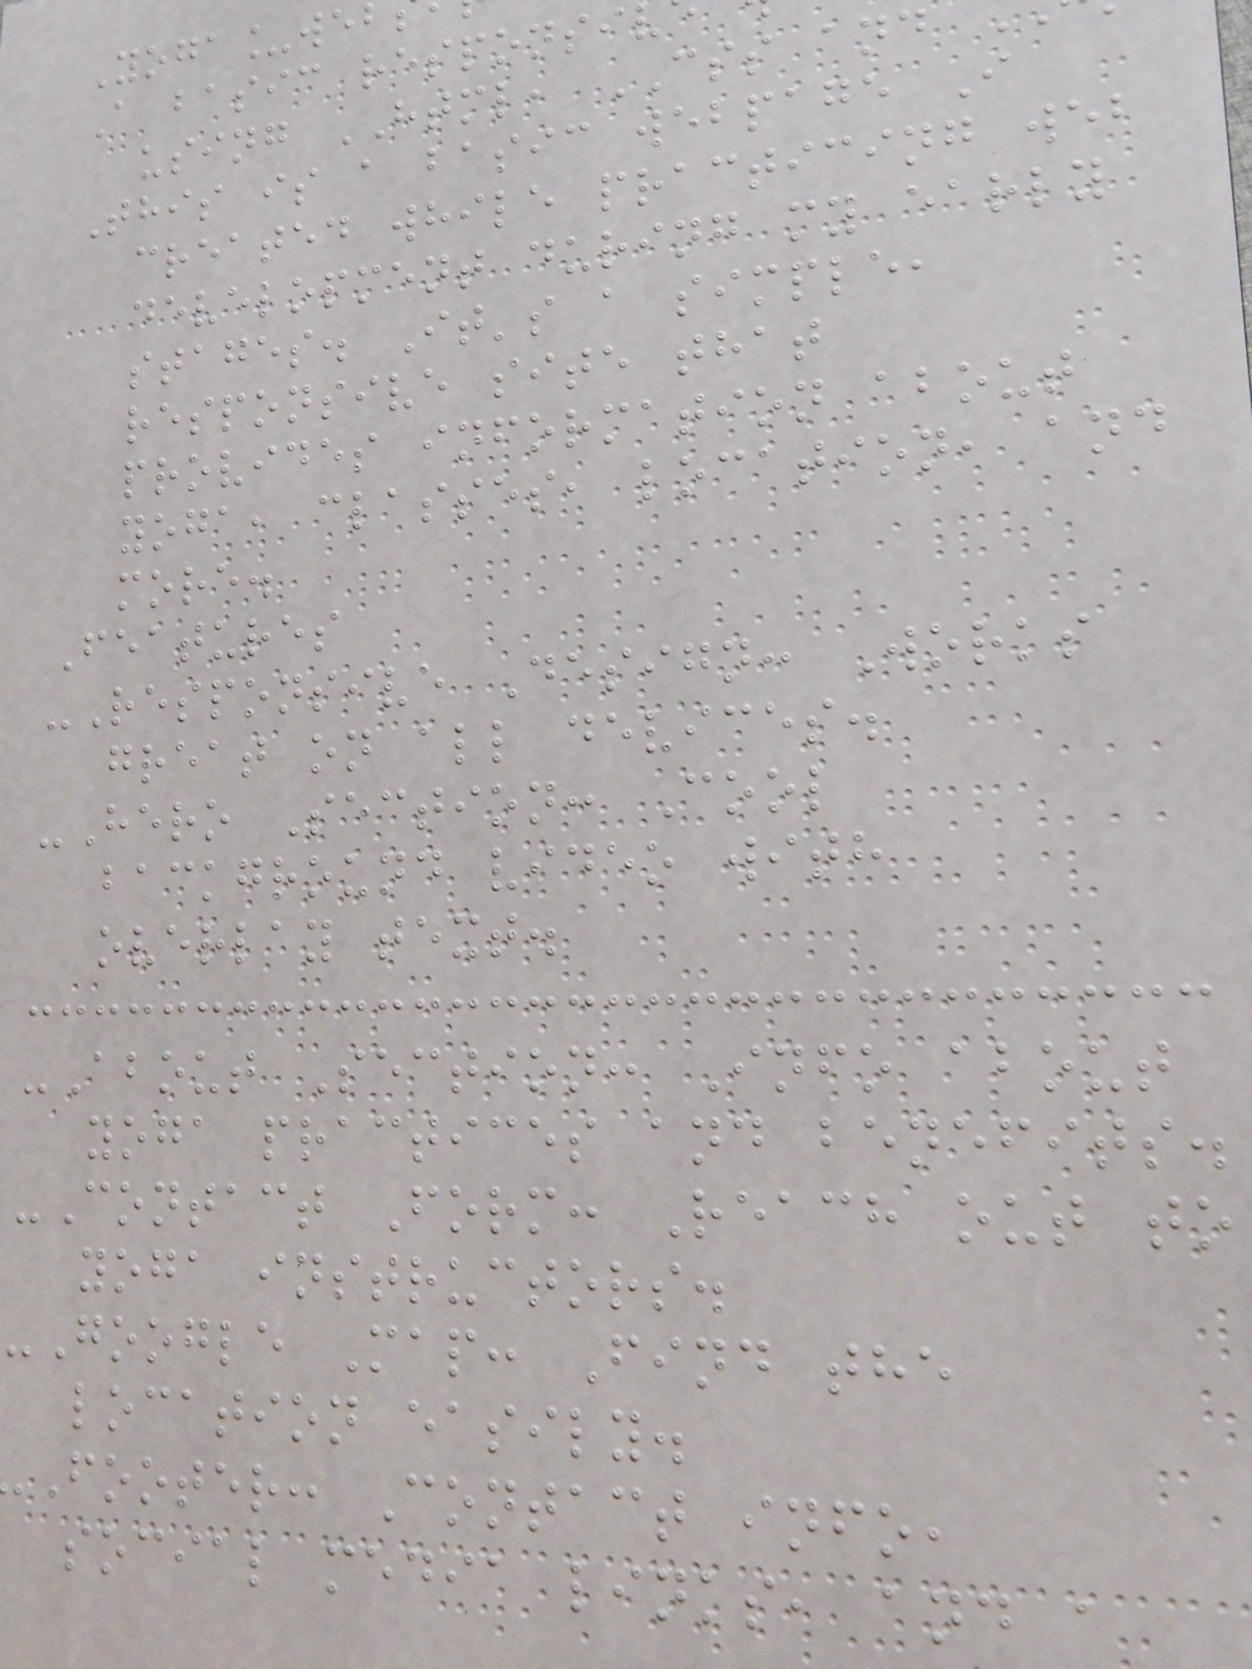Yoga_we
A basic responsi
using HTML, CSS and
This is a basic webpage I
created while practicing web
development during my early
stages. It's a simple,
responsive site that
provides information about
yoga, classes, location, and
more.
Features
-Responsive Design: Works
great on all devices.
-Hero Section: Cool
background video with
overlay text.
-About Section: Info about
yoga practices and benefits.
-Contact Form: Reach out to
yoga instructors.
-Google Map: Find the
location easily.
Footer: Contact info,
social media links, and a
